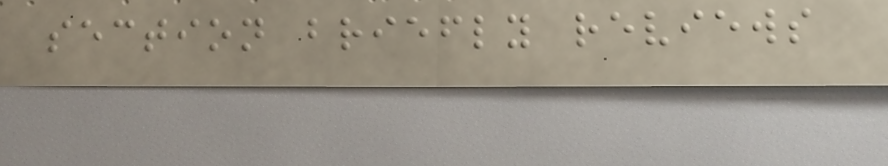section briefly reviews
